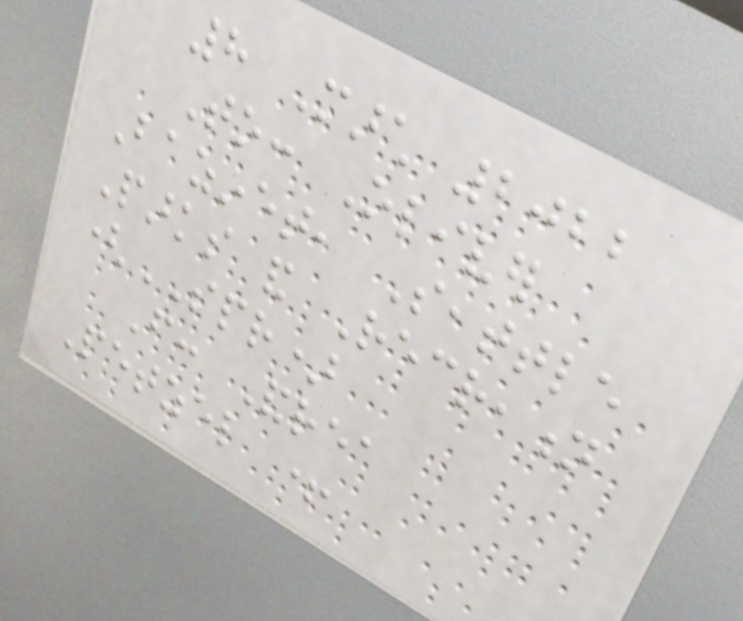8 March 2022
To: Oliver
Bazinet, Seattle
Parks and Recreation
(SPR)
From: Andrea
Petzel +
